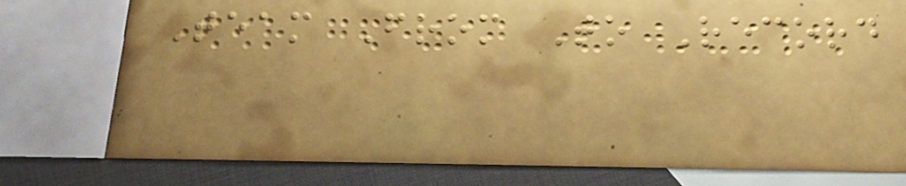Team From To Record
